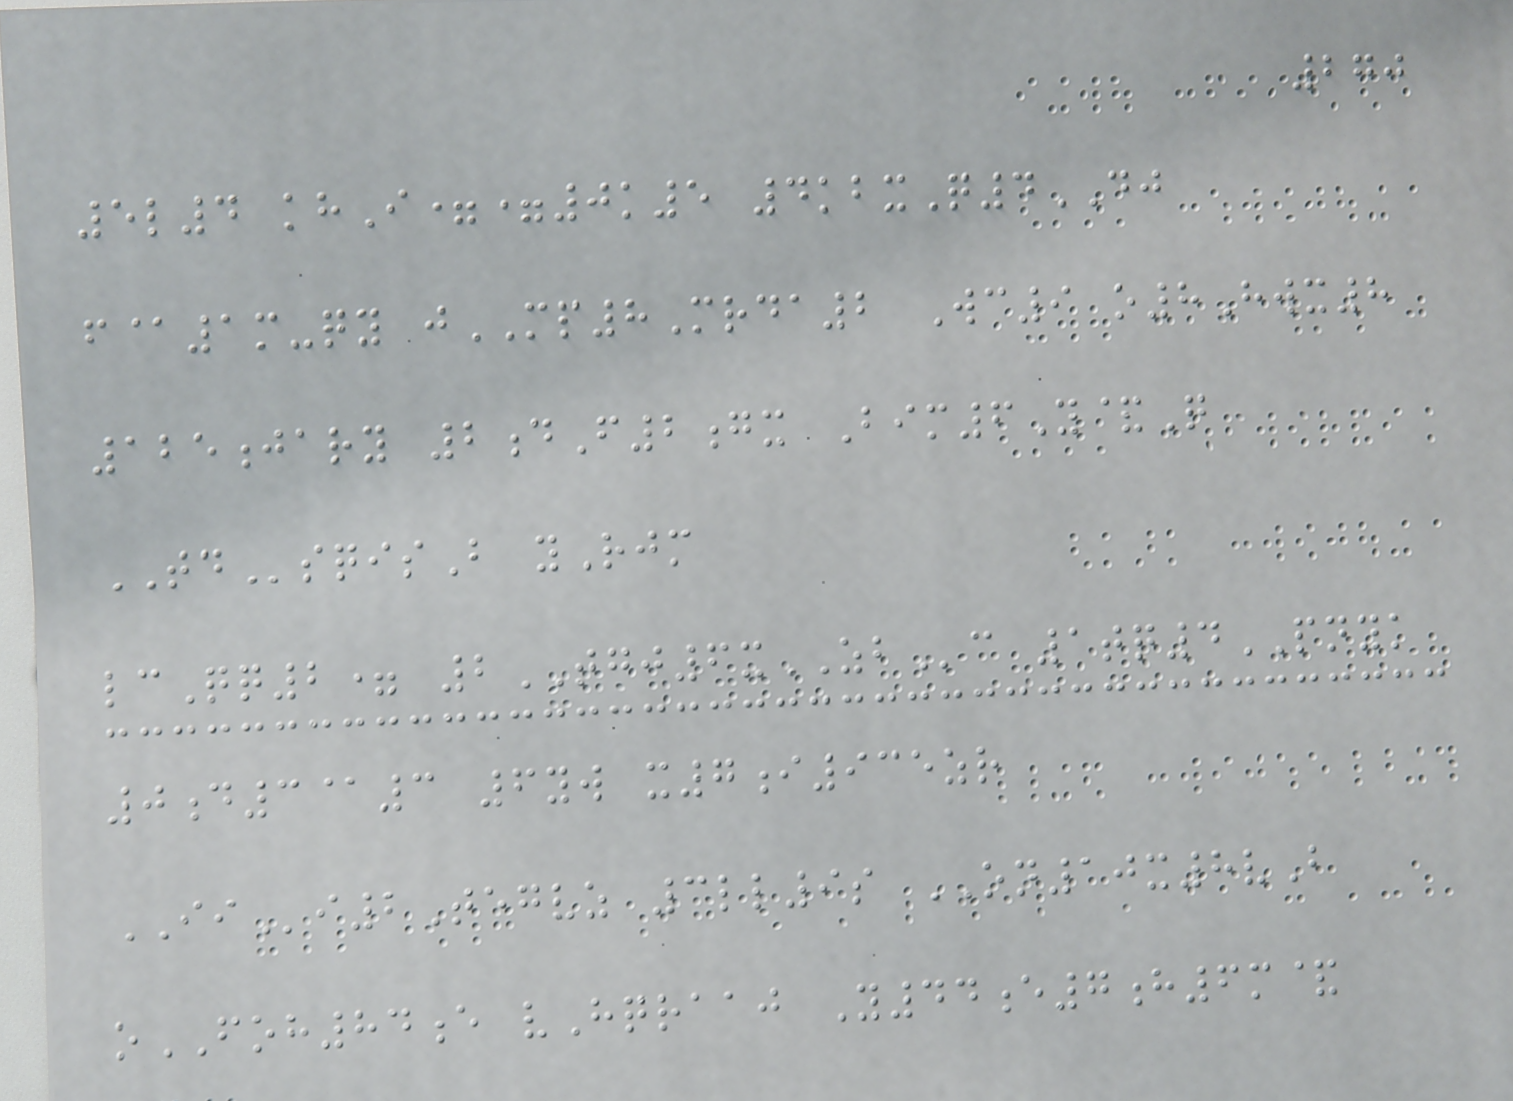270
5l4 khI==0k5 4kbxQ4DJ
f@1m-qy jMP8Mrda2 Wc9 o8Hwx8
125jary 2dF2gx Bim6Y&Q
TDsqisB yRjm
lcQq2= 2TGJ6xZBc 1tq4PNYK
0d3@3 6yw x7i935zr
IIi2Tegvz 3ll9s ON10x8vB
oFOH84e vHqraaj Y44e7h6m&
